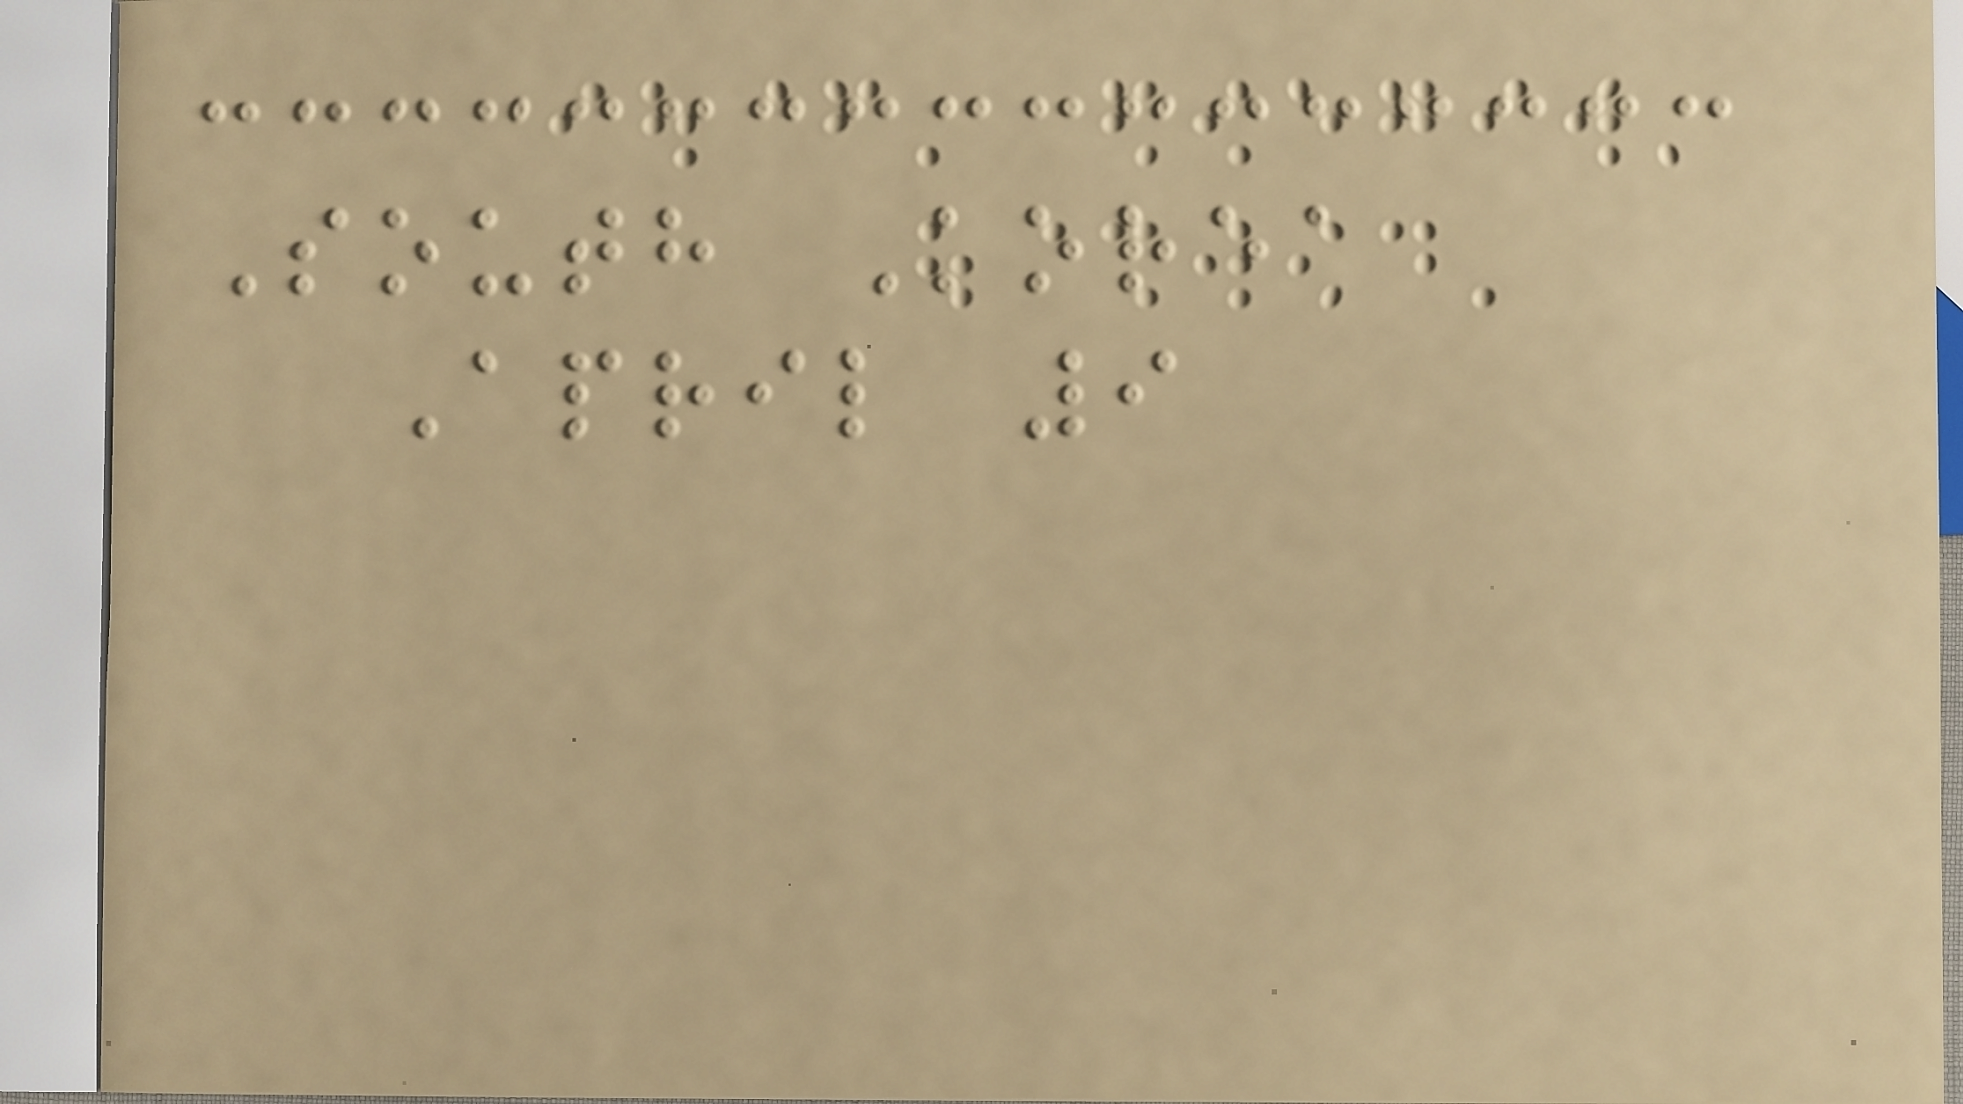South Korea
April 9
